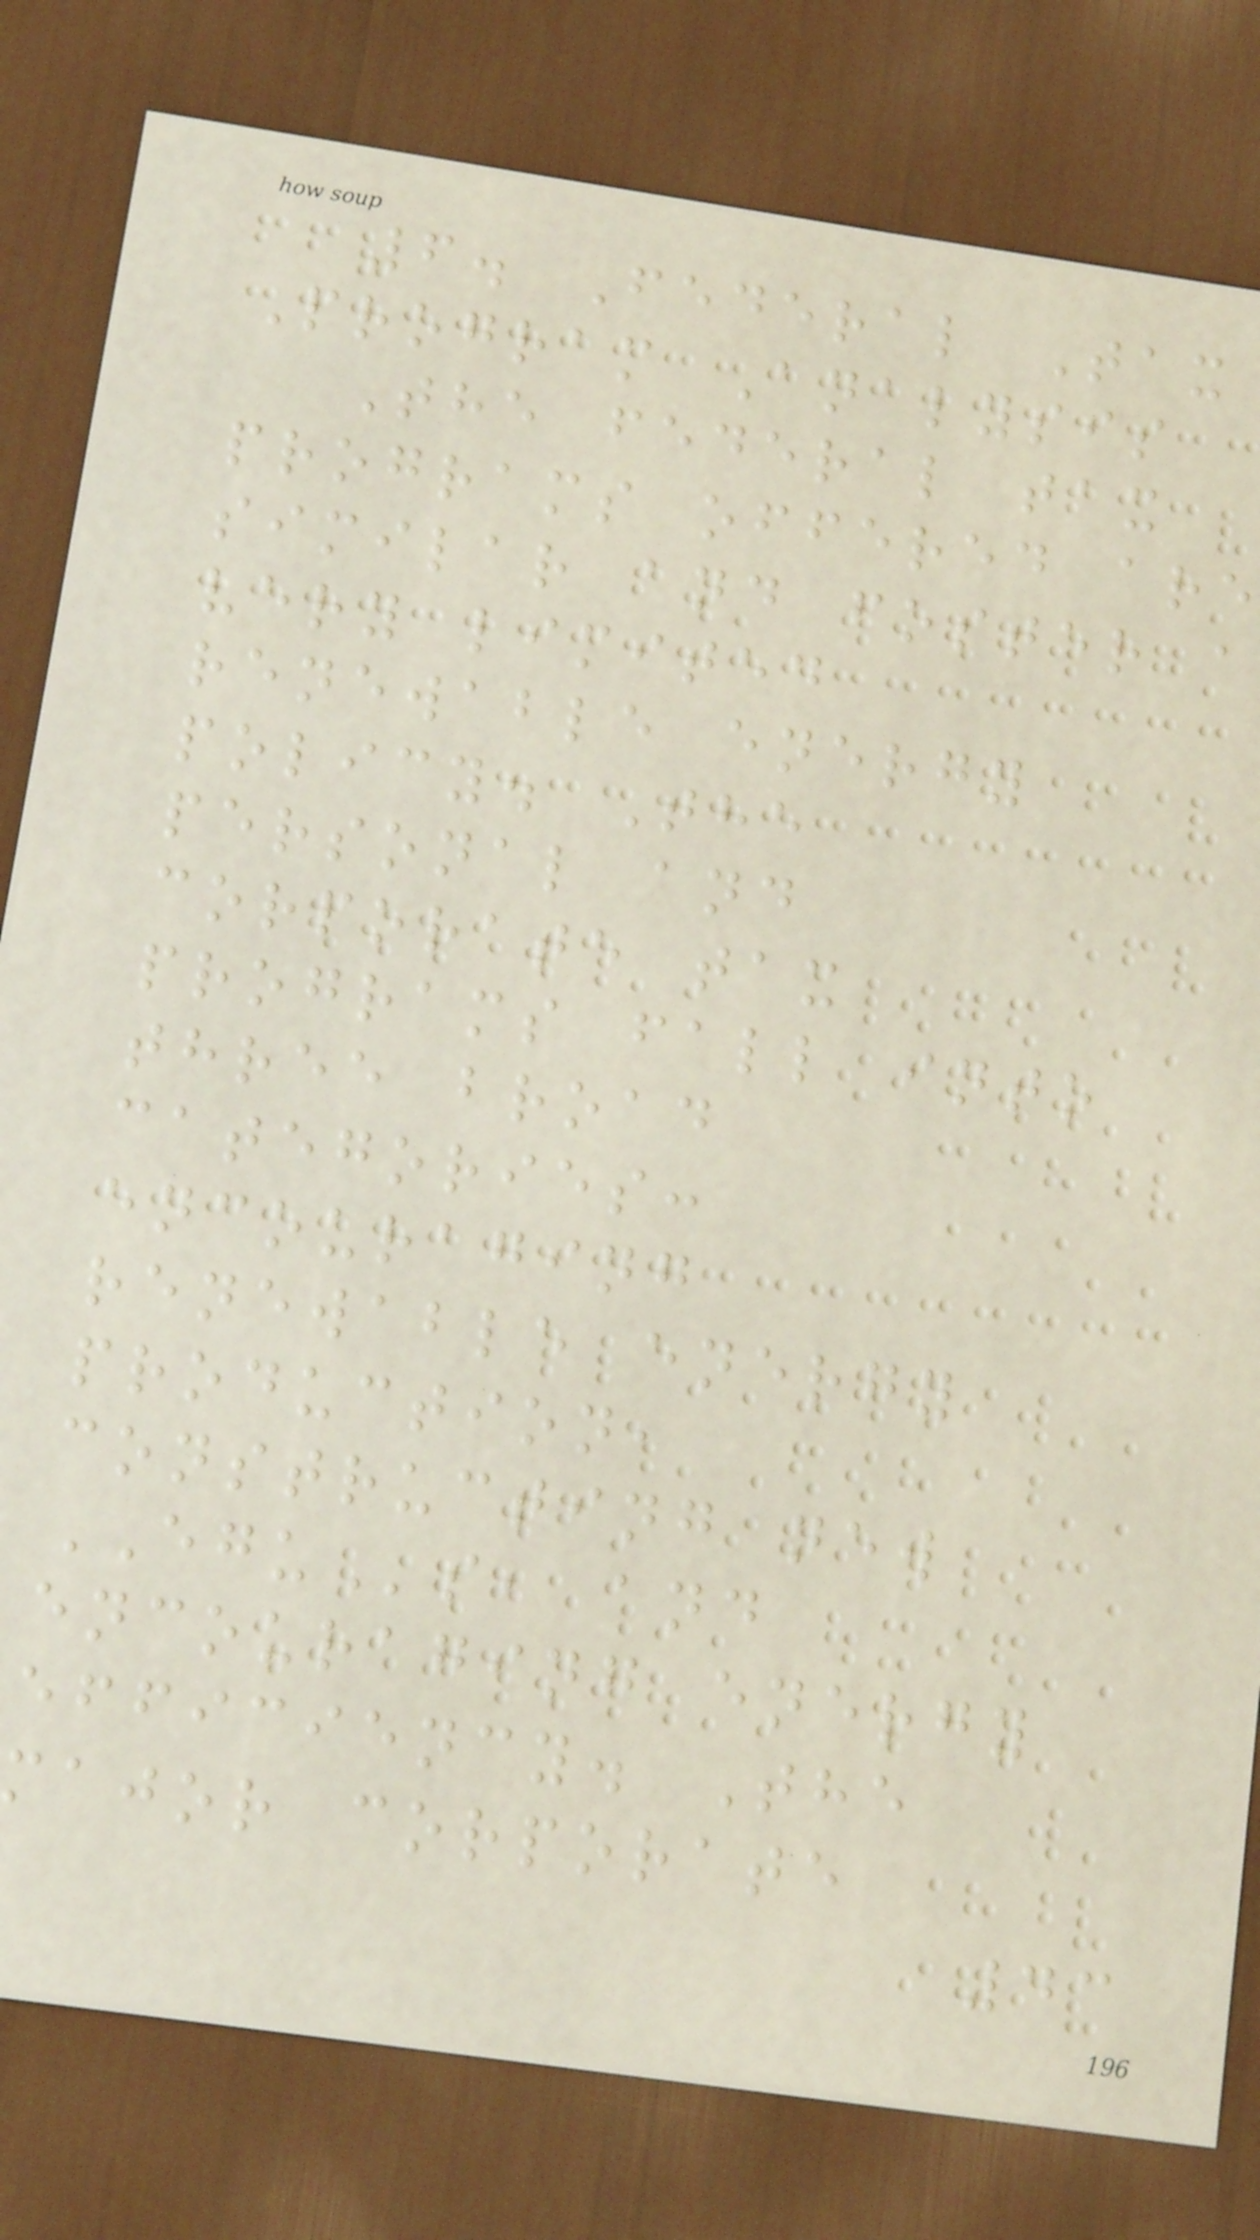6. Federal Tax
Program Analysis
The federal tax
programs offered are
similar and foster a
very limited
renewable energy
policy. The
personal and
corporate tax
programs fall into
three broad
categories:
encouraging
renewable energy
production,
constructing new
EGUs, and
encouraging energy
efficiency. The
major corporate
43
